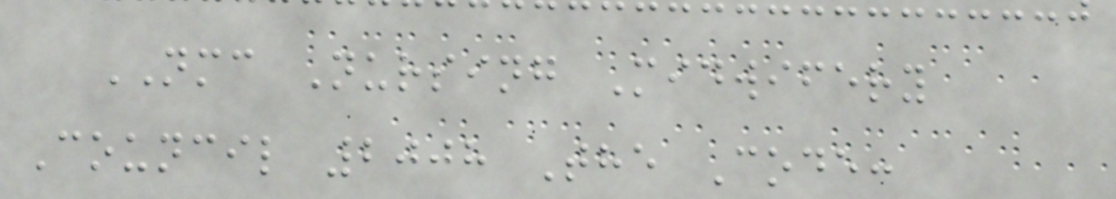NMC Nursing Midwifery
Council 2008 The Code:
